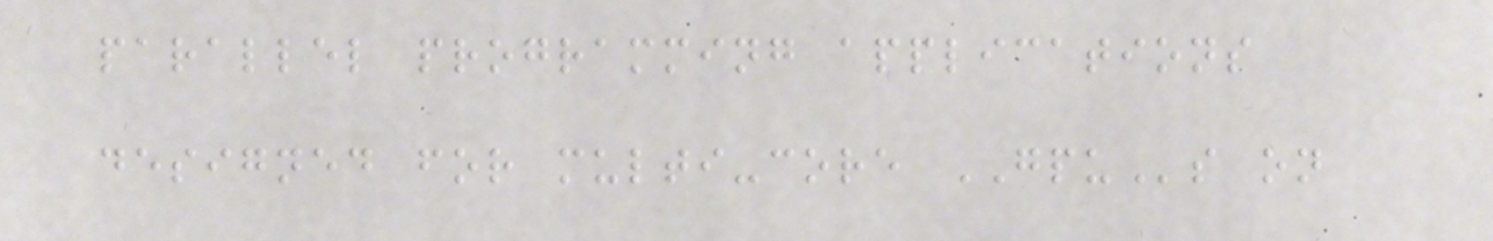parallel programming applications
designed for multi-core GPUs on
